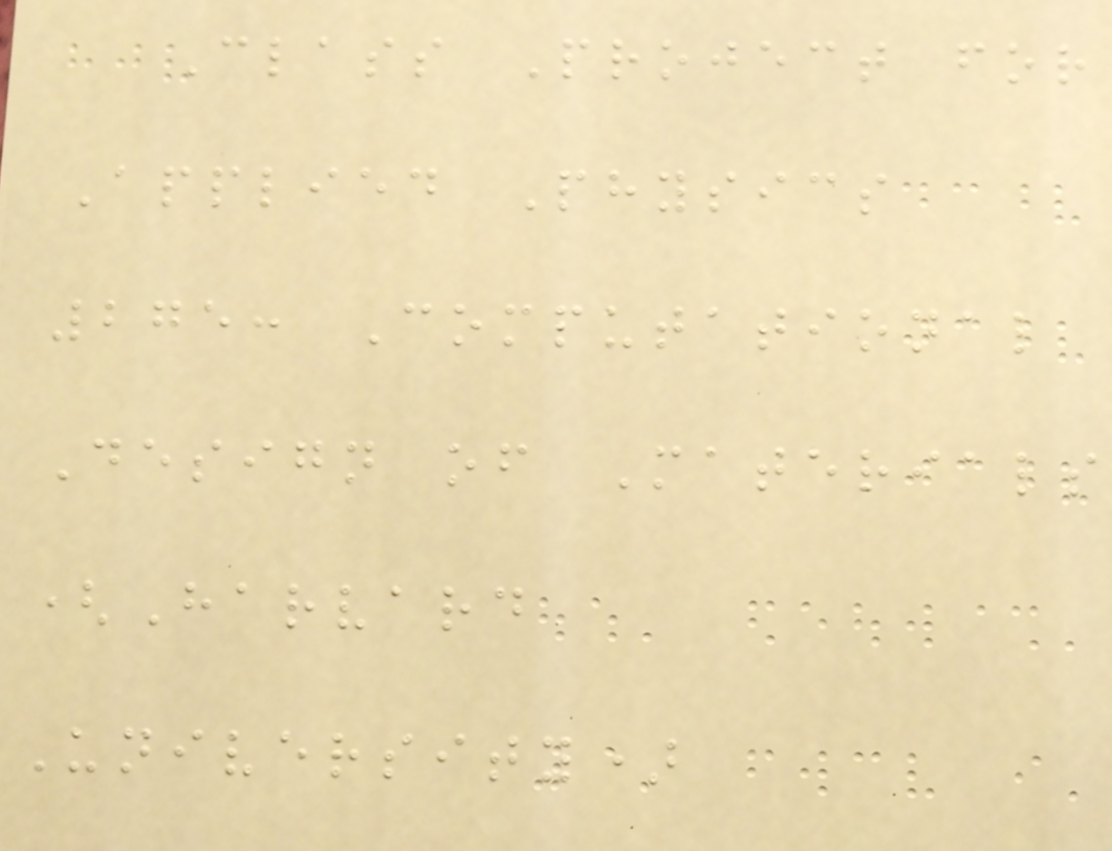Class Project for
Applied Physics
275: Computational
Design of Materials
(Harvard
University)
